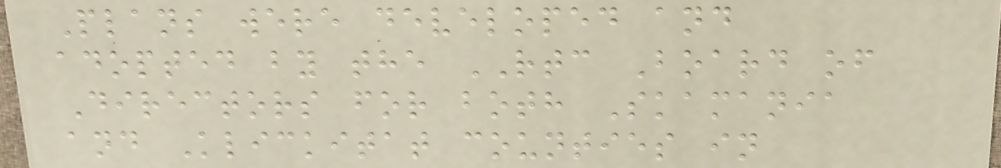Plans were developed and
adopted by the RTC Board of
Directors for both Skamania
and Klickitat counties in
